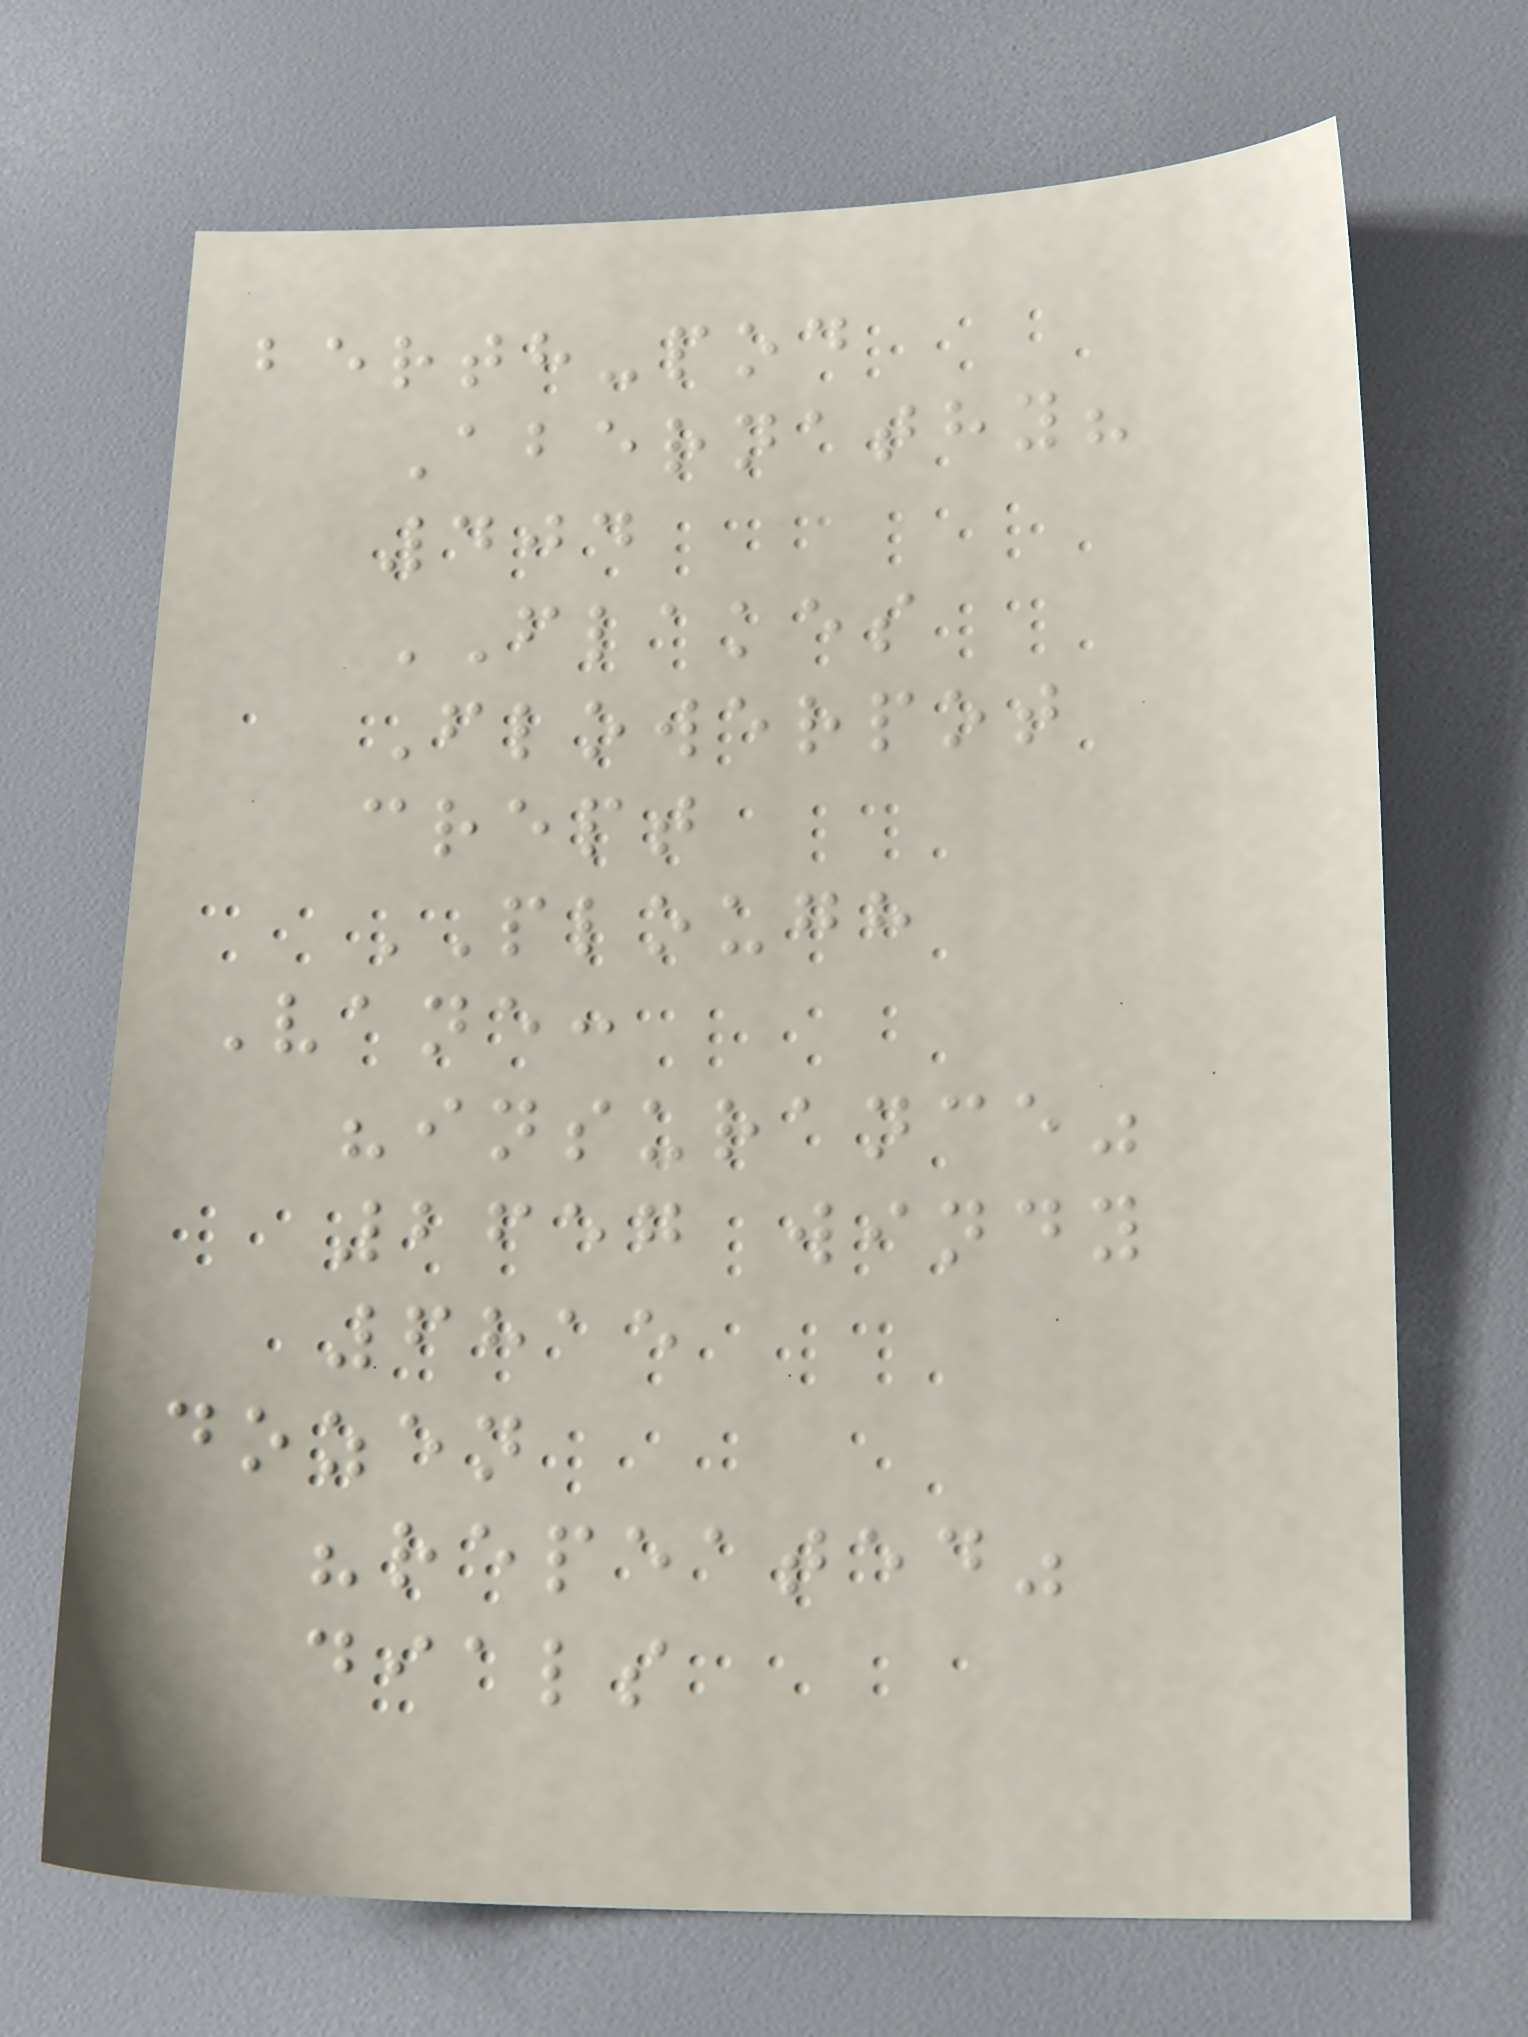berth-pod
Abernathy?
404
FLAKES
Flowerpot
crept
PLOUGH
Vane:
"insurance"
2657 windy
6815
dozen
"repeated"
dials
